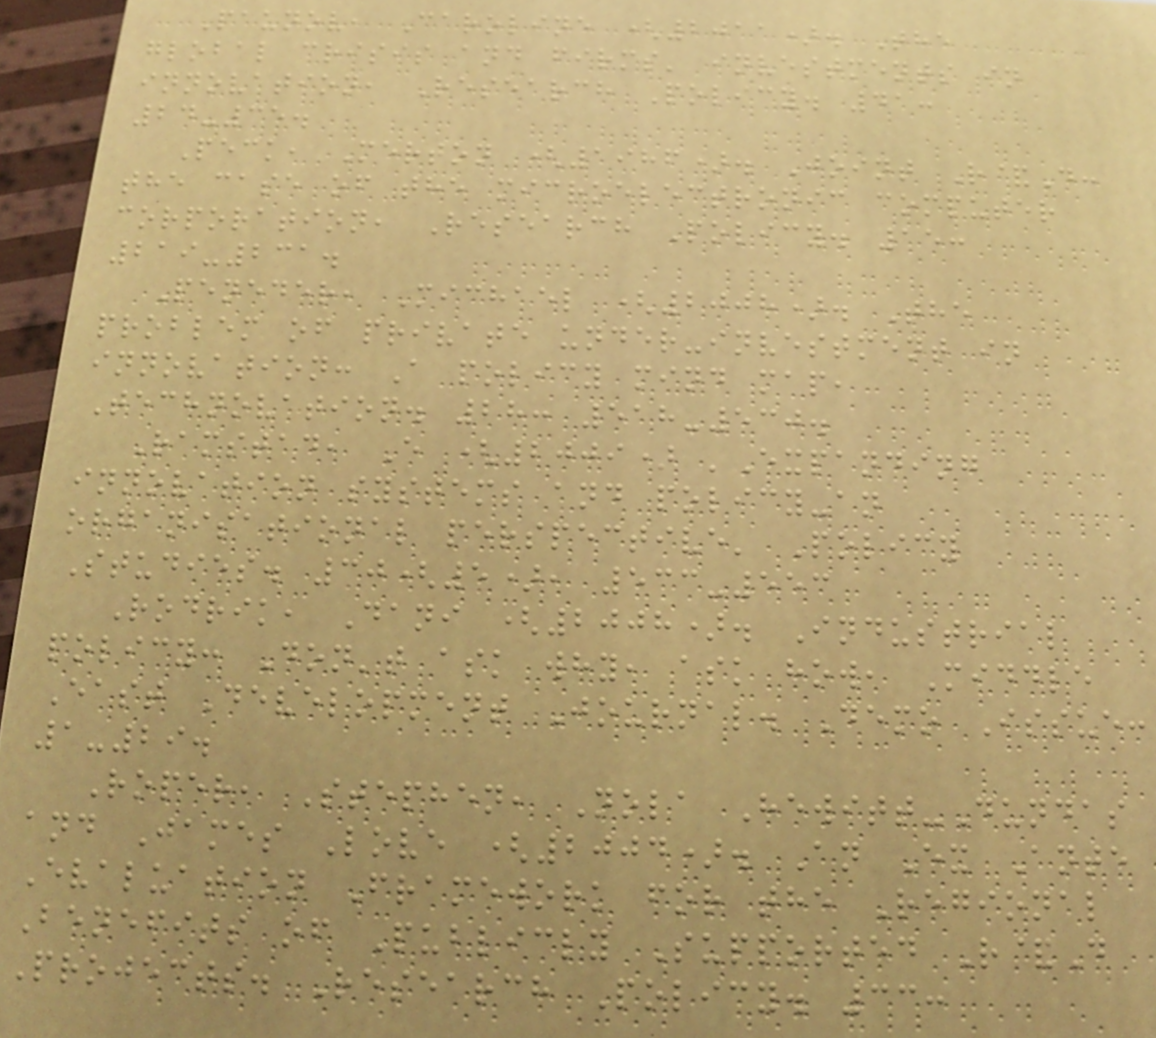Paunov, Caroline (2011). The
global crisis and firms' investments in
innovation, Research Policy. 41:
24-35.
Peck, Merton (1986). Joint R&D:
the case of the microelectronic computer
corporation, Research Policy. 15:
219-231.
Peneder, Michael (2008). The
problem of private under-investment in
innovation: A policy mind map,
Technovation. 28: 518-530.
Ramstad, E (2009) 'Expanding
innovation systems and policy-an
organisational perspective' Policy
Studies. 30(5), 533-553
Rodrik, Dani (2008). Industrial
policy: Don't ask why, ask how, Middle
East Development Journal. Demo Issue:
1-29.
Roper, Stephen, Nola Hewitt-Dundas
and James Love (2004). An Ex Ante
Evaluation Framework for the Regional
Benefits of Publicly Supported R&D
Projects. Research Policy. 33:
